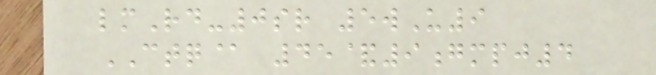lmRd-0sr 5wU9
CTQ@ 45&9gmpj4
